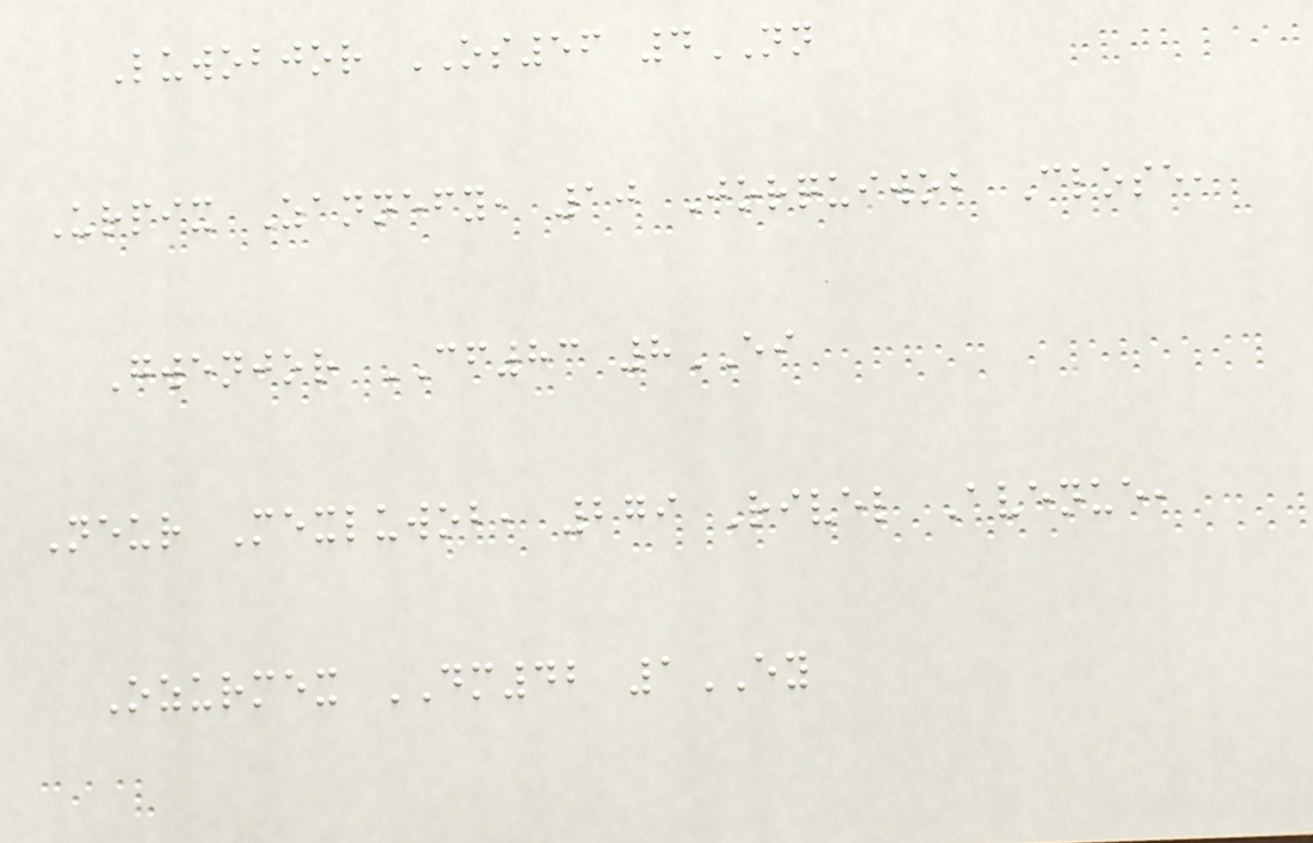Luwobjor OS56 4NN
Urpix Zannefy, 10 Jorquiwob Close,
Gwenjor CF83 8EI
Neur Mexluwob, 279 Rivel Avenue,
Ozurmex DM42 1EY
